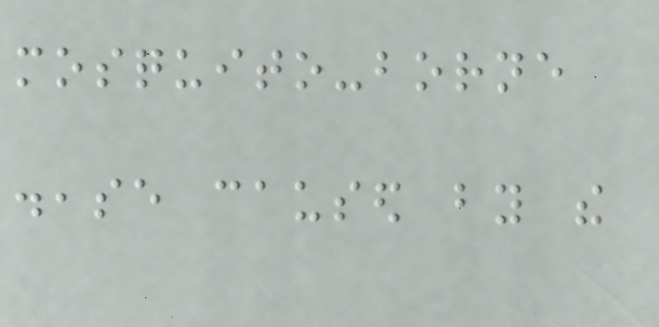mosquito-borne
disease caused by the
